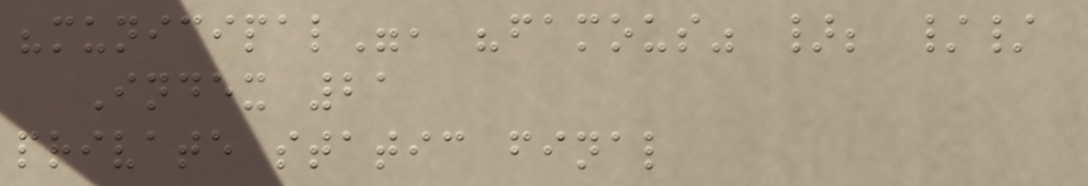"municipal", "famous" }; //
Index 21
private static final
